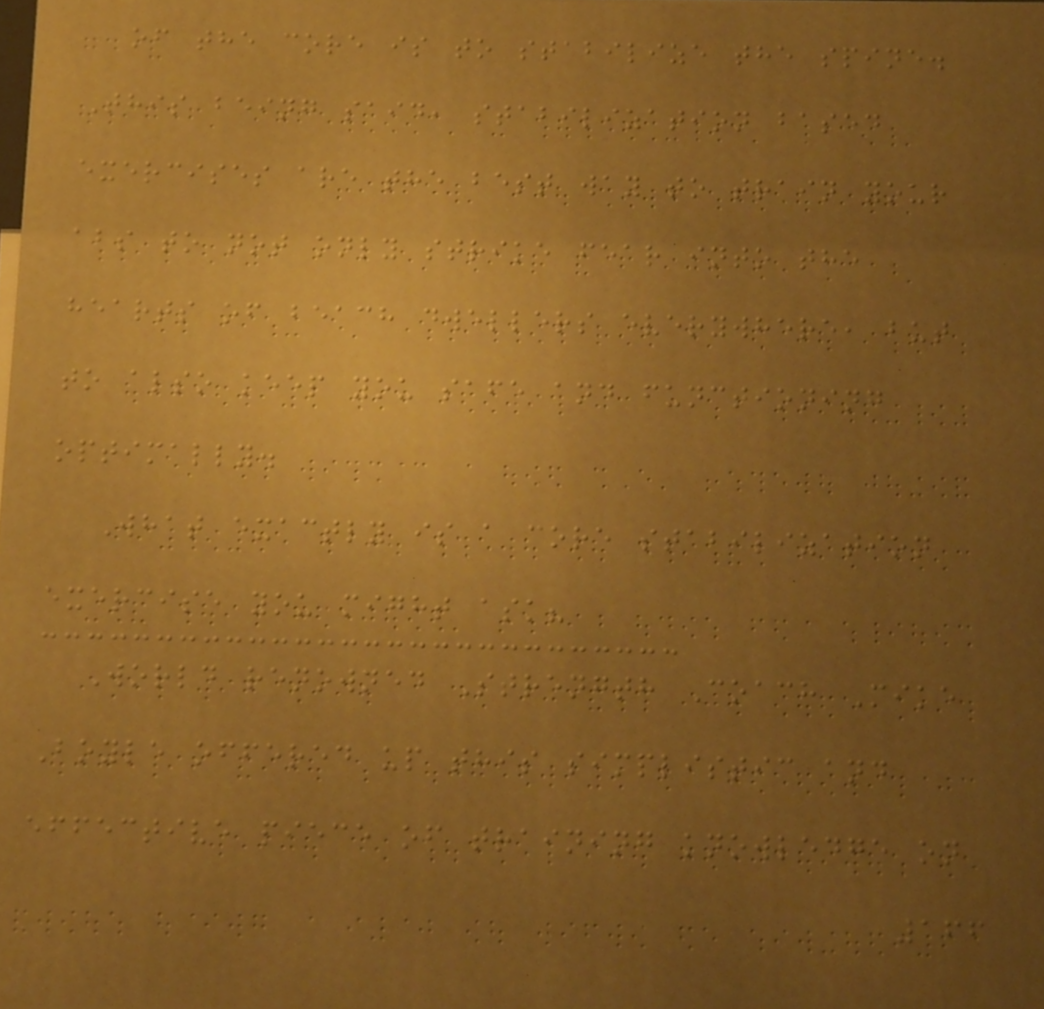of the core is to stabilize the spine.
This being said, stabilization based
exercises are the best way to train your
abs to not only strike fear into the
hearts of beach dwellers everywhere, but
to also keep you safe and functioning
optimally.
What exactly is a core stabilization
exercise you might ask?
World renowned Strength Coach Mike
Boyle offered up this simplistic and
effective piece of training knowledge on
166
